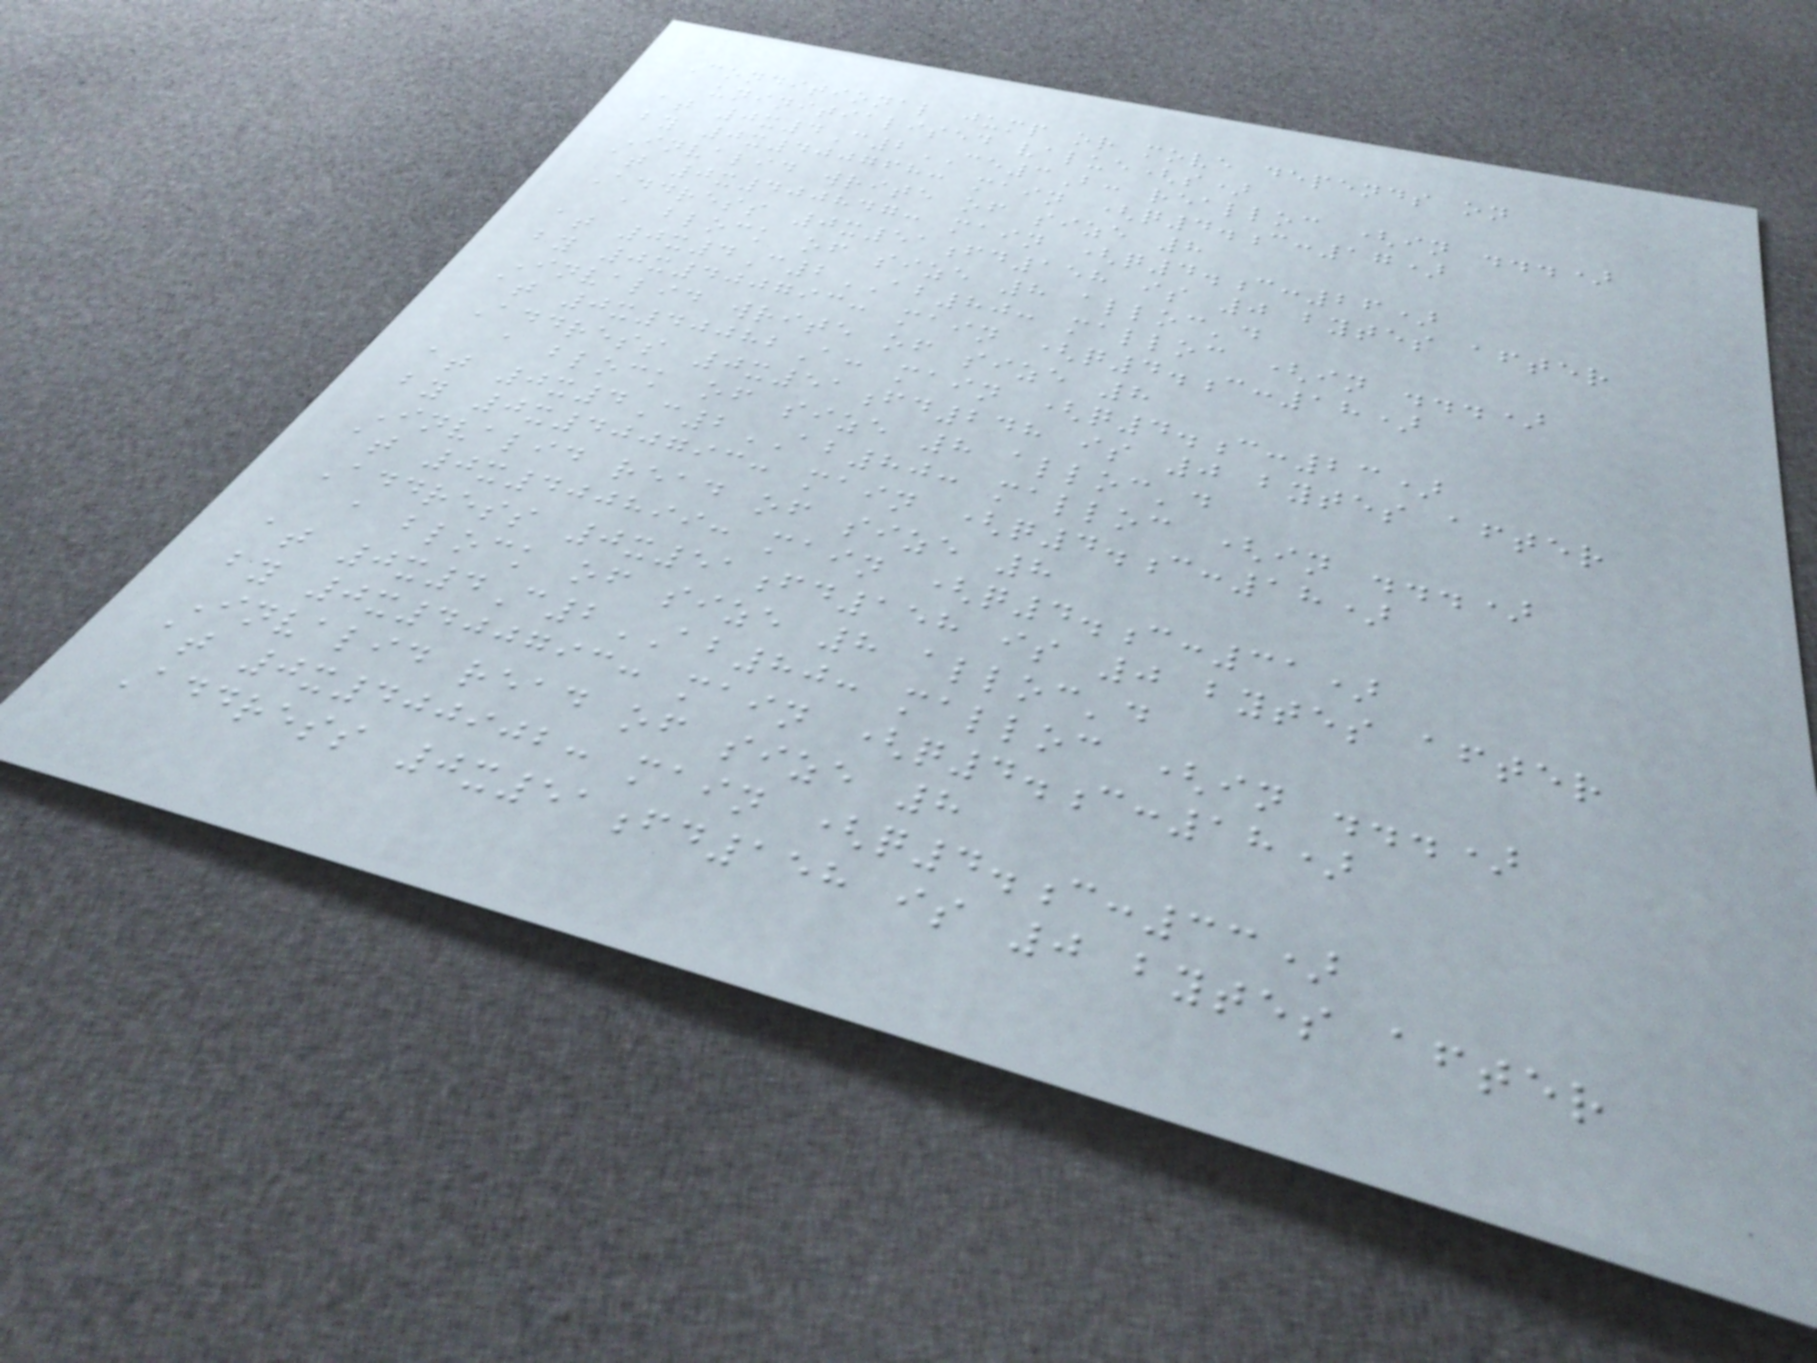Conditional jump or move depends on
uninitialised value(s)
at 0x4C2CE3B: realloc (in ...)
by 0x400768: main (q4.c:17)
Invalid write of size 8
at 0x400847: main (q4.c:26)
Address 0x51fd158 is 0 bytes after
a block of size 8 alloc'd
at 0x4C2AB80: malloc (in ...)
by 0x400793: main (q4.c:18)
Invalid write of size 8
at 0x40082A: main (q4.c:23)
Address 0x51fd248 is 0 bytes after
a block of size 8 alloc'd
at 0x4C2AB80: malloc (in ...)
by 0x400793: main (q4.c:18)
Invalid read of size 8
at 0x400899: main (q4.c:31)
Address 0x51fd158 is 0 bytes after
a block of size 8 alloc'd
at 0x4C2AB80: malloc (in ...)
by 0x400793: main (q4.c:18)
Invalid read of size 8
at 0x400902: main (q4.c:33)
Address 0x51fd158 is 0 bytes after
